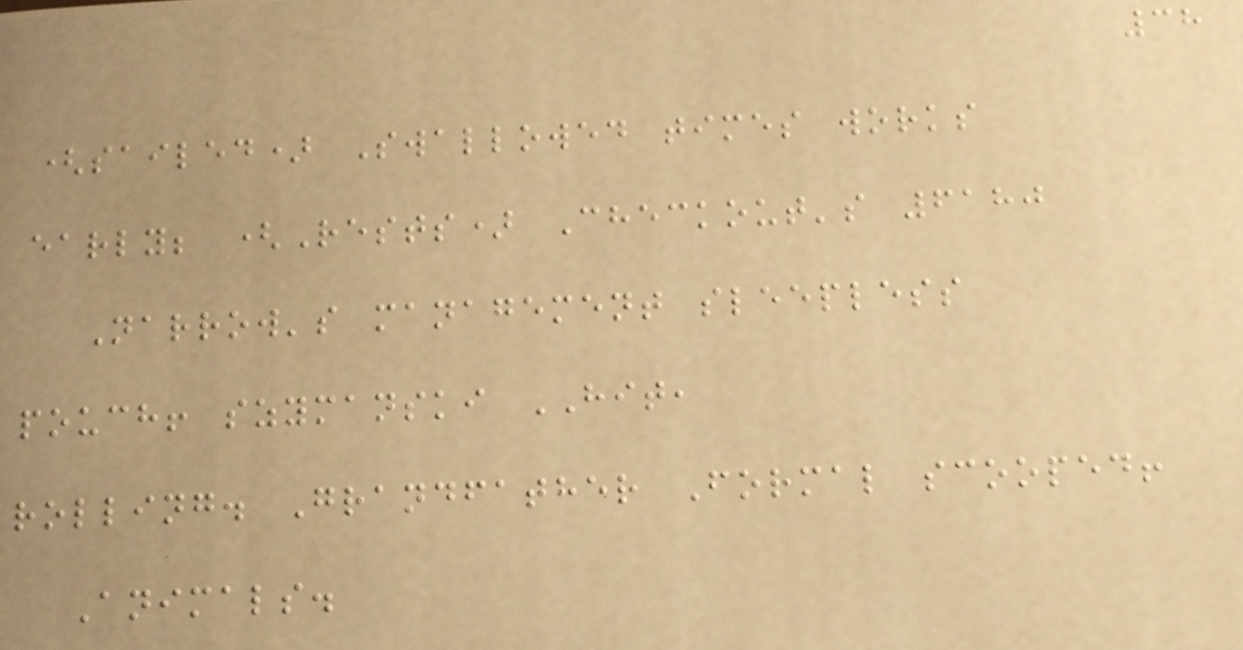38
(sailed) Swallowed times works
early; (Rests) Checkout's 6180
Narrow's management sleepless
pouch! szymanski HIT,
rolling. Grandfather Formal scooped!
Animals.
